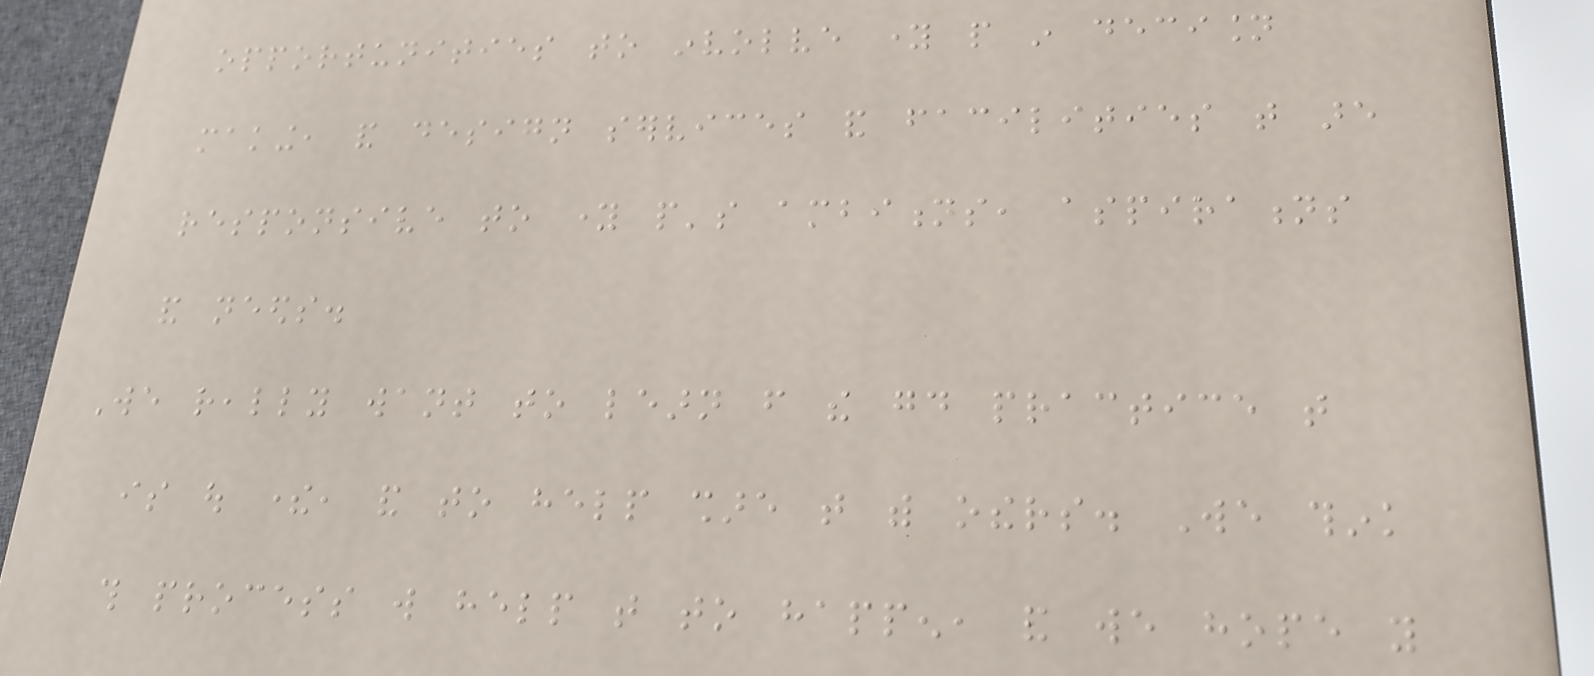opportunities to involve young people in decision
making, and design services and facilities that are
responsive to young people's ambitions, aspirations
and needs.
We really want to learn from the good practice that
is out there, and to help share that with others. We think
this process will help that to happen, and we hope you
